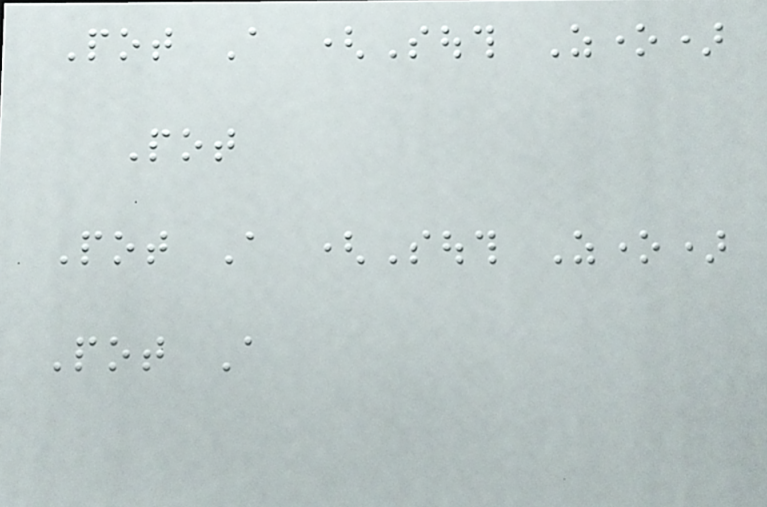Pot A (South Zone)
Pot
Pot A (South Zone)
Pot A
